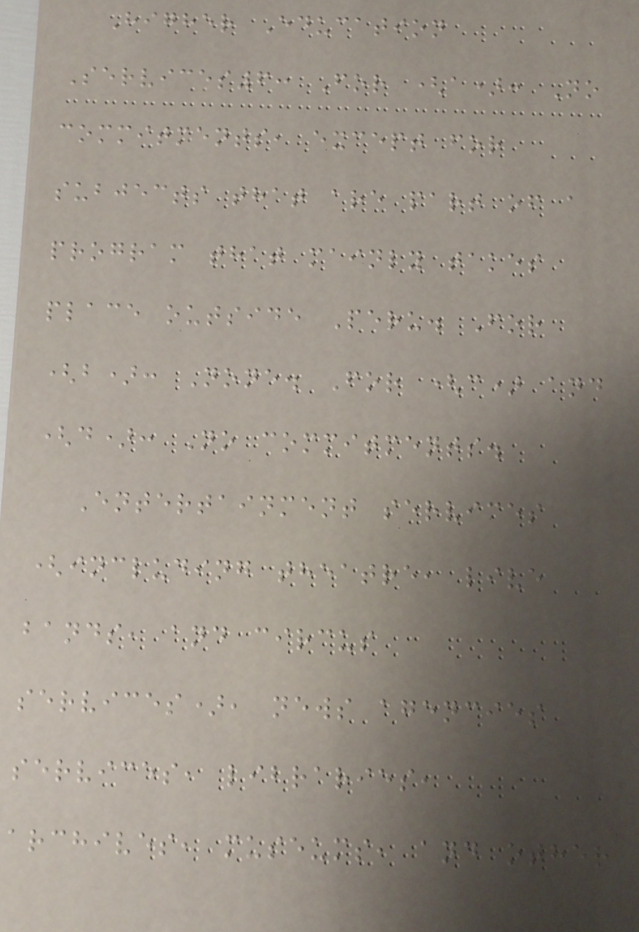Higher Education
Services6: For (a): No
commitments, except for
subjects that are part of a
program that mainly takes
place outside Peru. For
(b): None. For (c) and
(d): No commitments.
Entertainment services
(including theatre, live
bands, and circus
services), news agencies
services, libraries,
archives, museums, and other
